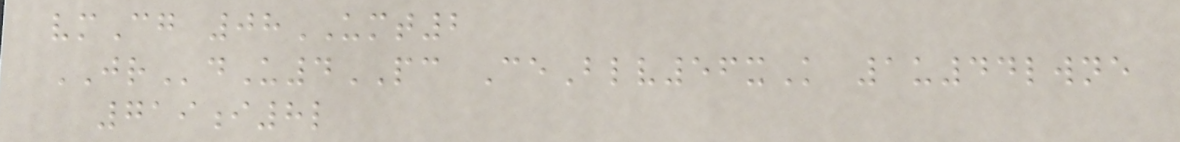vmCg 08UMT2
JRdU4PC CeBlv56xK 1u44lwne
719i8l
